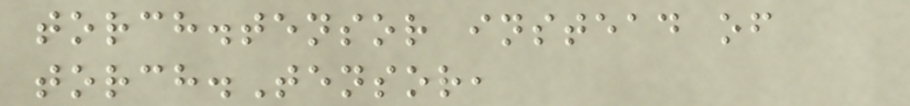torch.tensor instead of
torch.Tensor,
